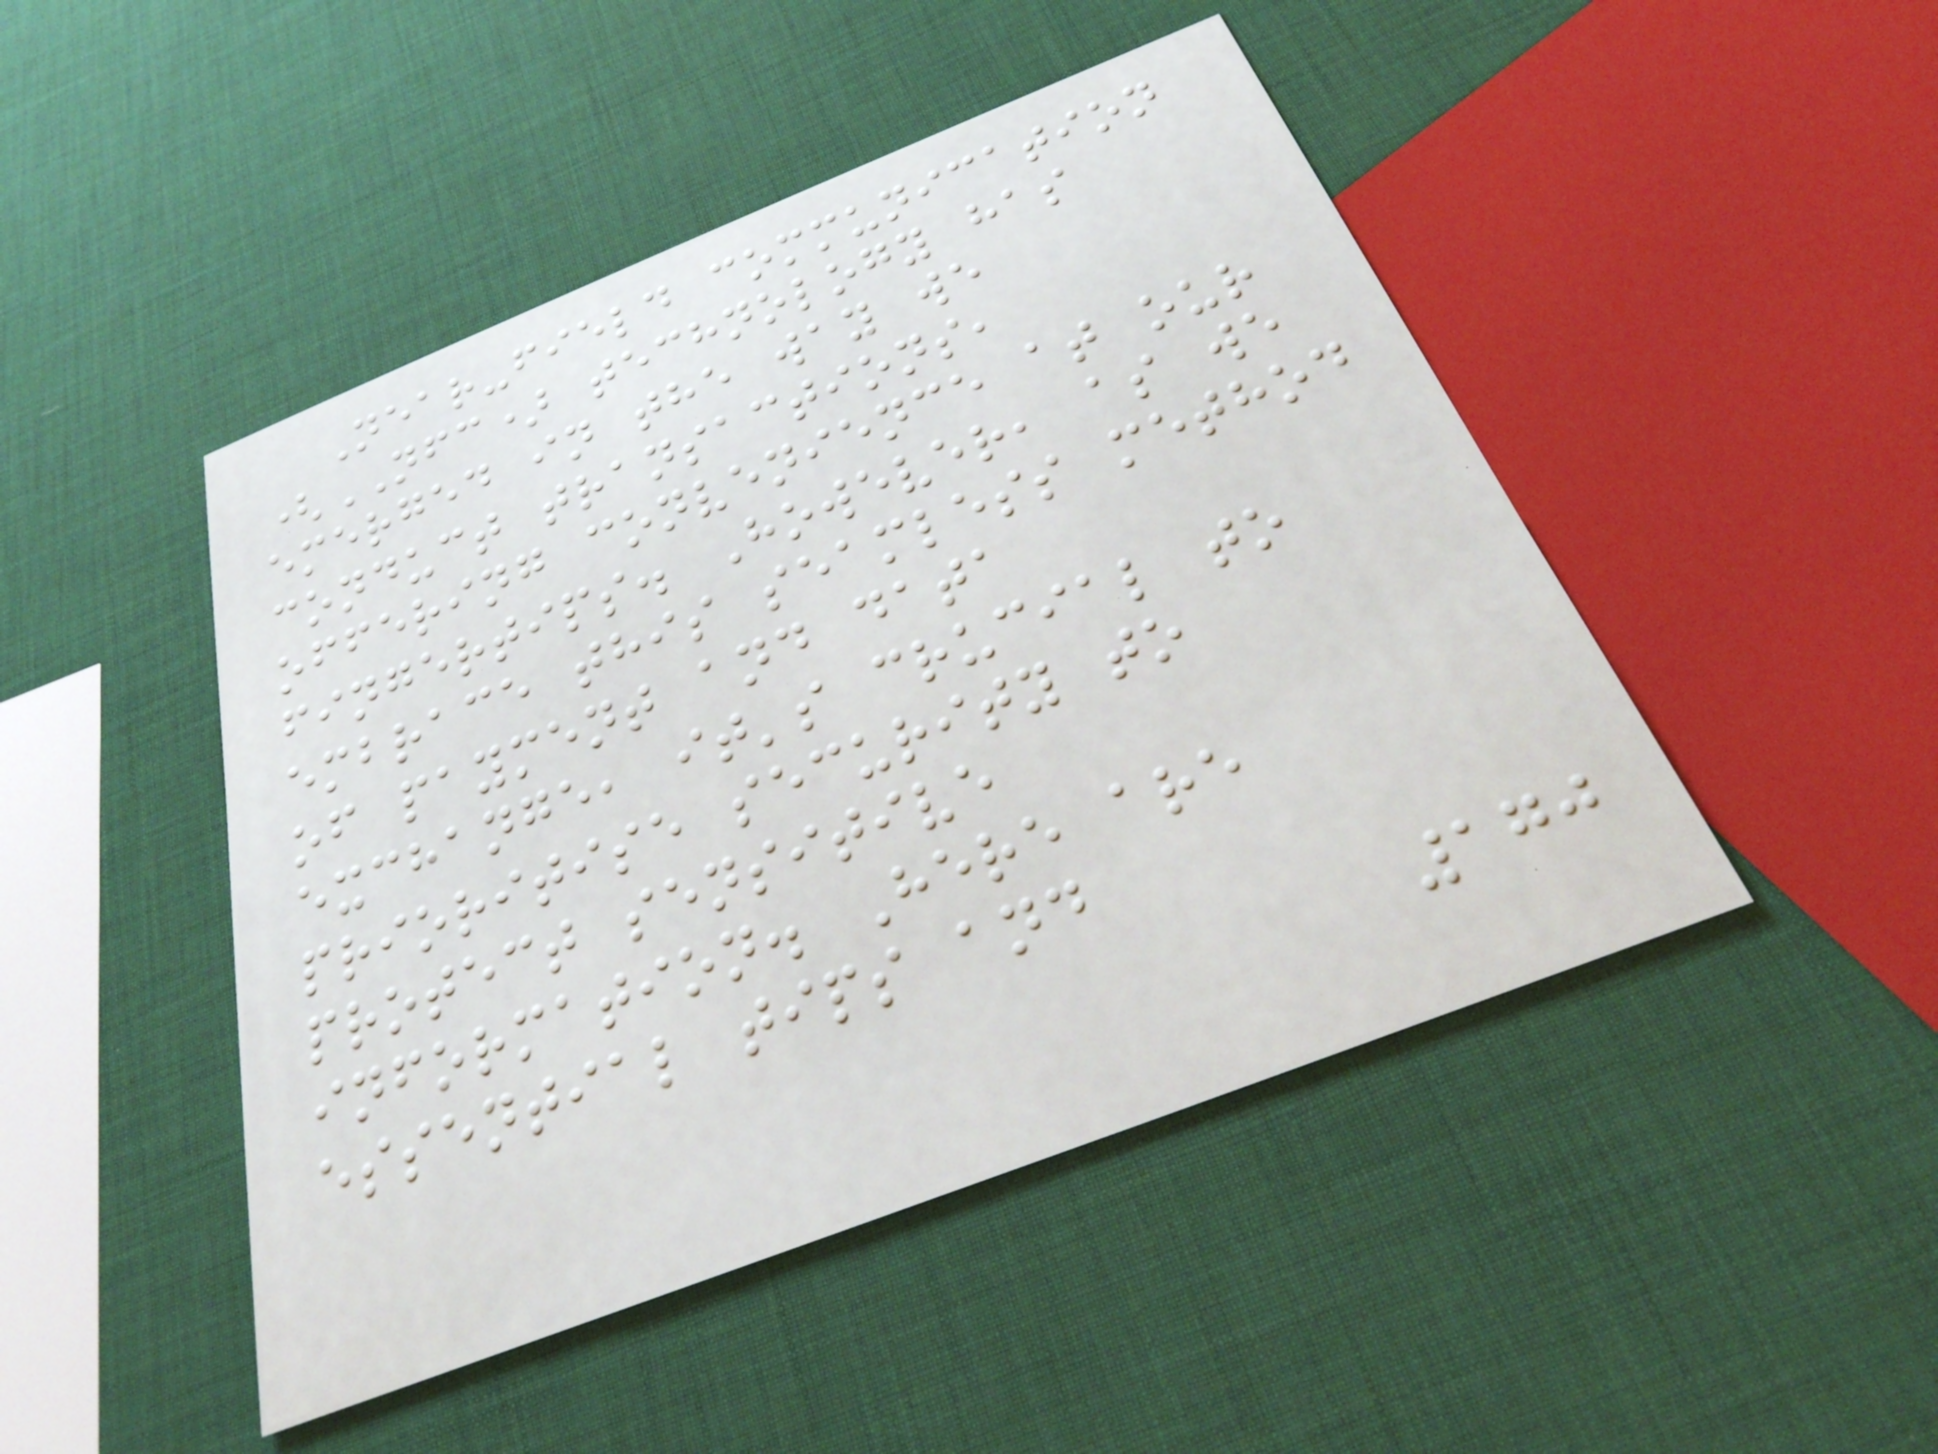Near-field communication
(NFC) technology has
emerged in the way we
conduct transactions,
offering convenience at our
fingertips. However, as we
embrace this seamless method
of payment and data
exchange, it's crucial to
prioritise security to
protect sensitive
information. Here are
essential tips and
170
